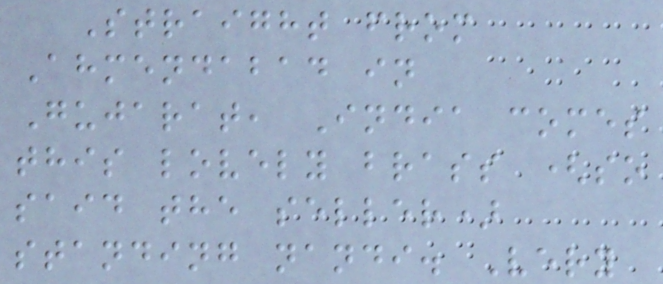Straight from
Ahmendabad in
Gujarat, India comes
this lovely brass (so
said the seller)
standing nandi. Very
